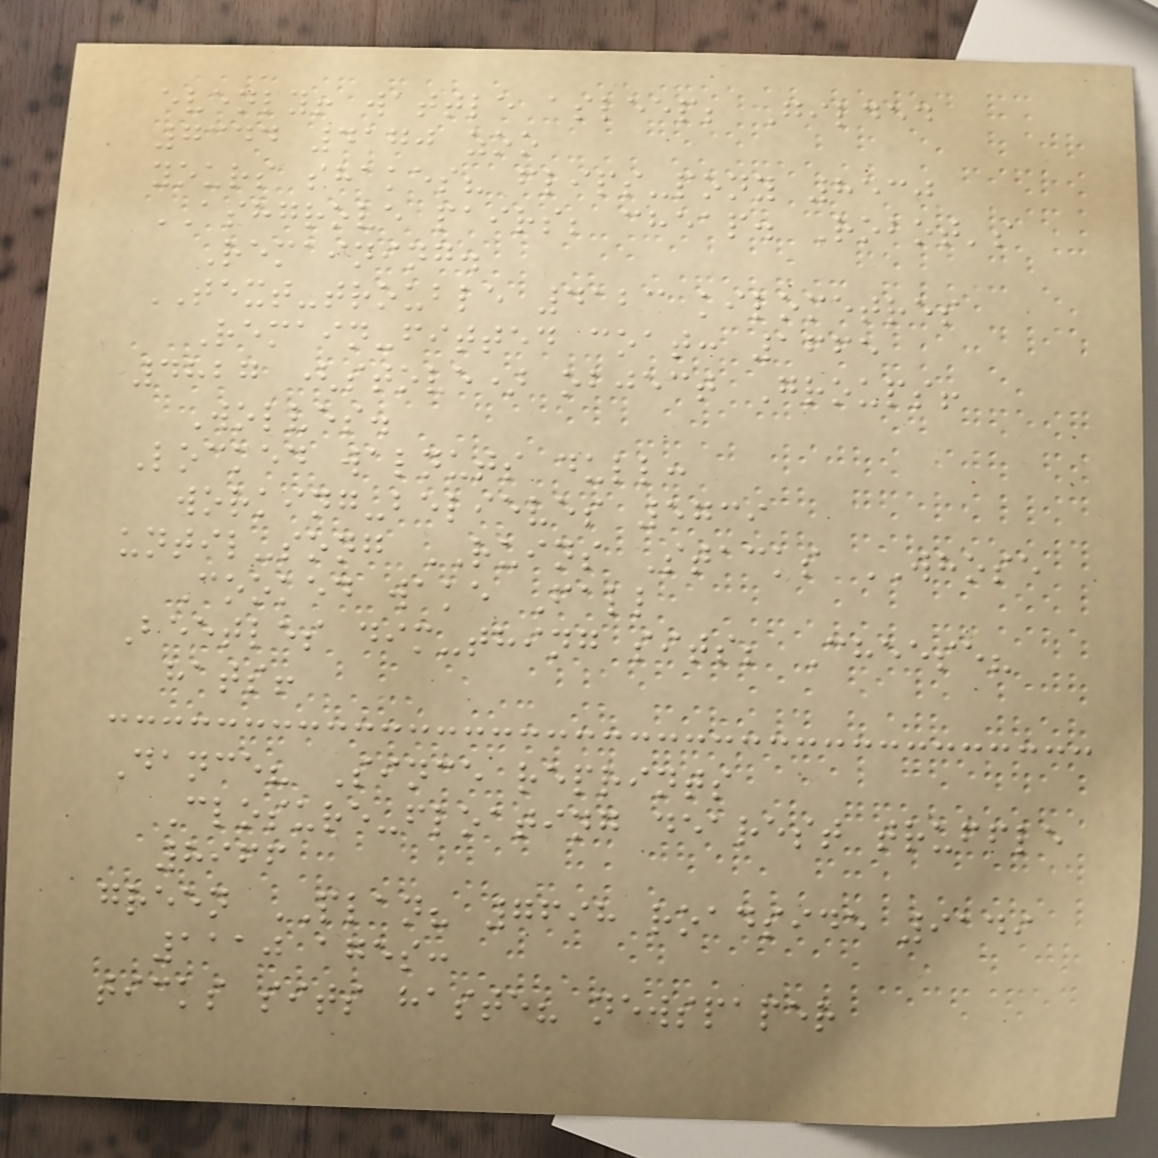evenly! wattle asleep; Gilded
7344 4170 zoo
yours shakes? flips-pony 8530
ASHGROVE pairs; cheap. Robot's
Remaining.
TEXT-trouble 4123 kilometres
Remain-fitted coat: 1665
4827 (stove) object Groups!
Wolves.
Locked walnuts dull:
working-believes 5739
until-song RUINS Stacks WHOSE
Cooked wake Fall
Beetles dim-thing sits; Cheese?
hats!
Dance? Since reprints
Closure-floating dearest truffle
8966
green PLAN? 7698 roadside 9149
1110 ages:
ticks sits haste? newspaper
